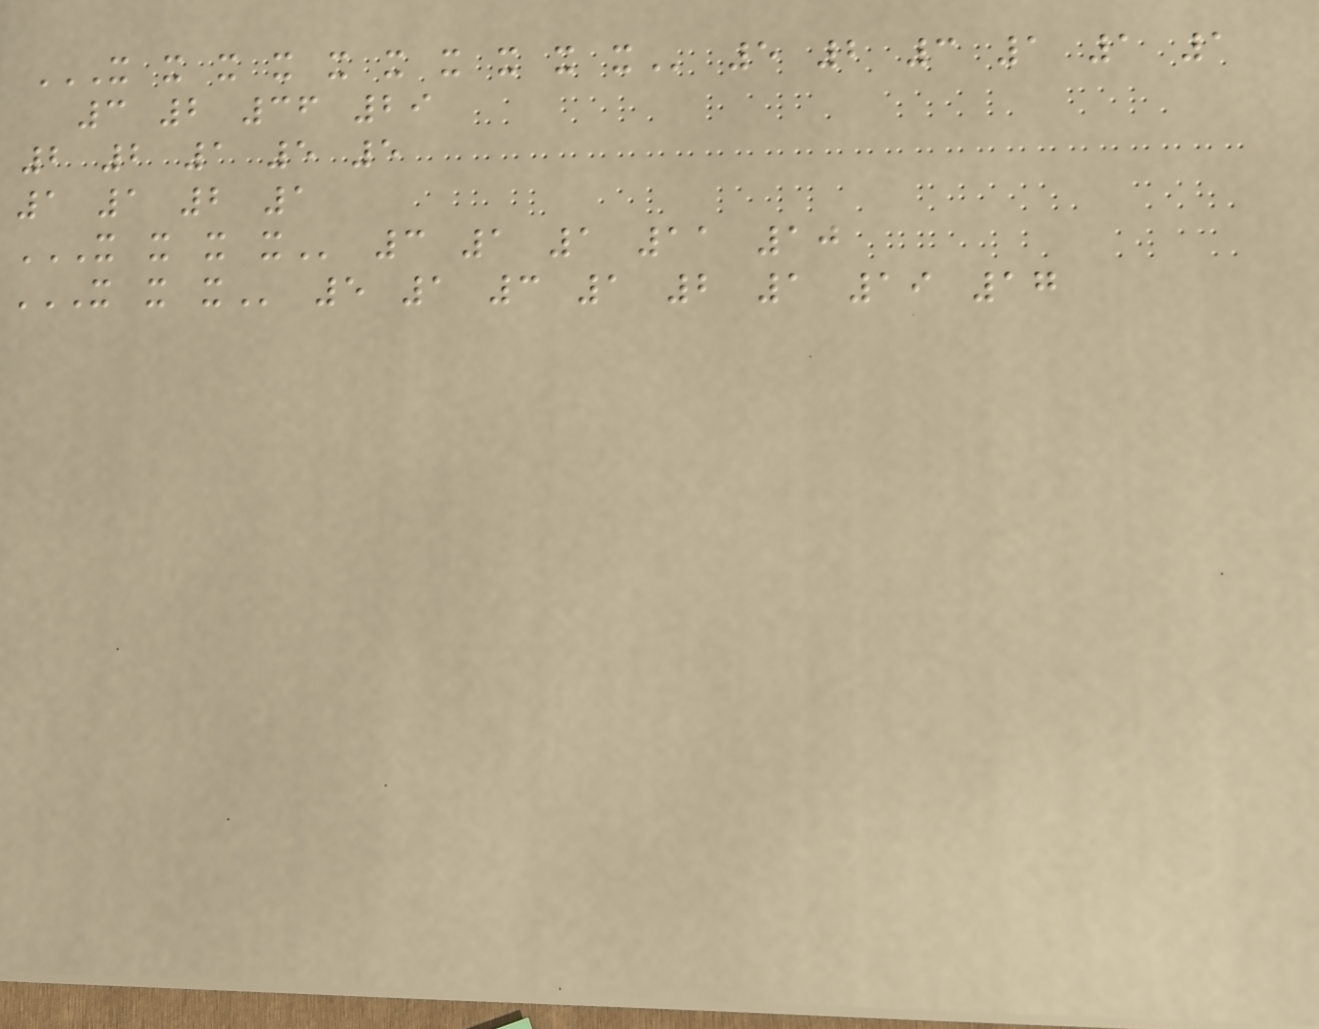X X X X X X X X X X 5 2 3 1 1 1
3 2 36 29
2 2 1 5 5
1 1 2 1
X X X X 3 1 1 11 10
X X X 5 1 3 1 2 1 19 17
